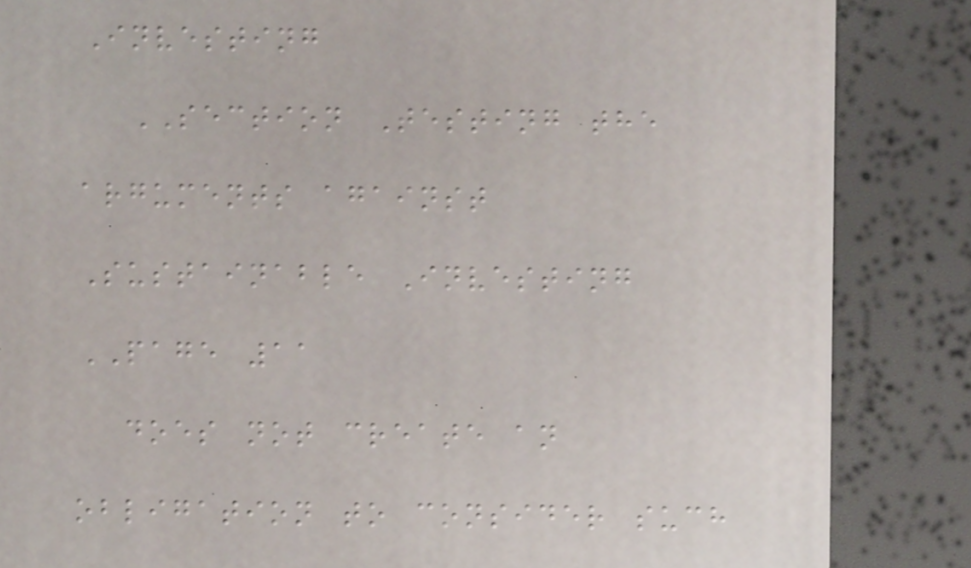Investing
SECTION Testing the
arguments against
Sustainable Investing
PAGE 11
does not create an
obligation to consider such
